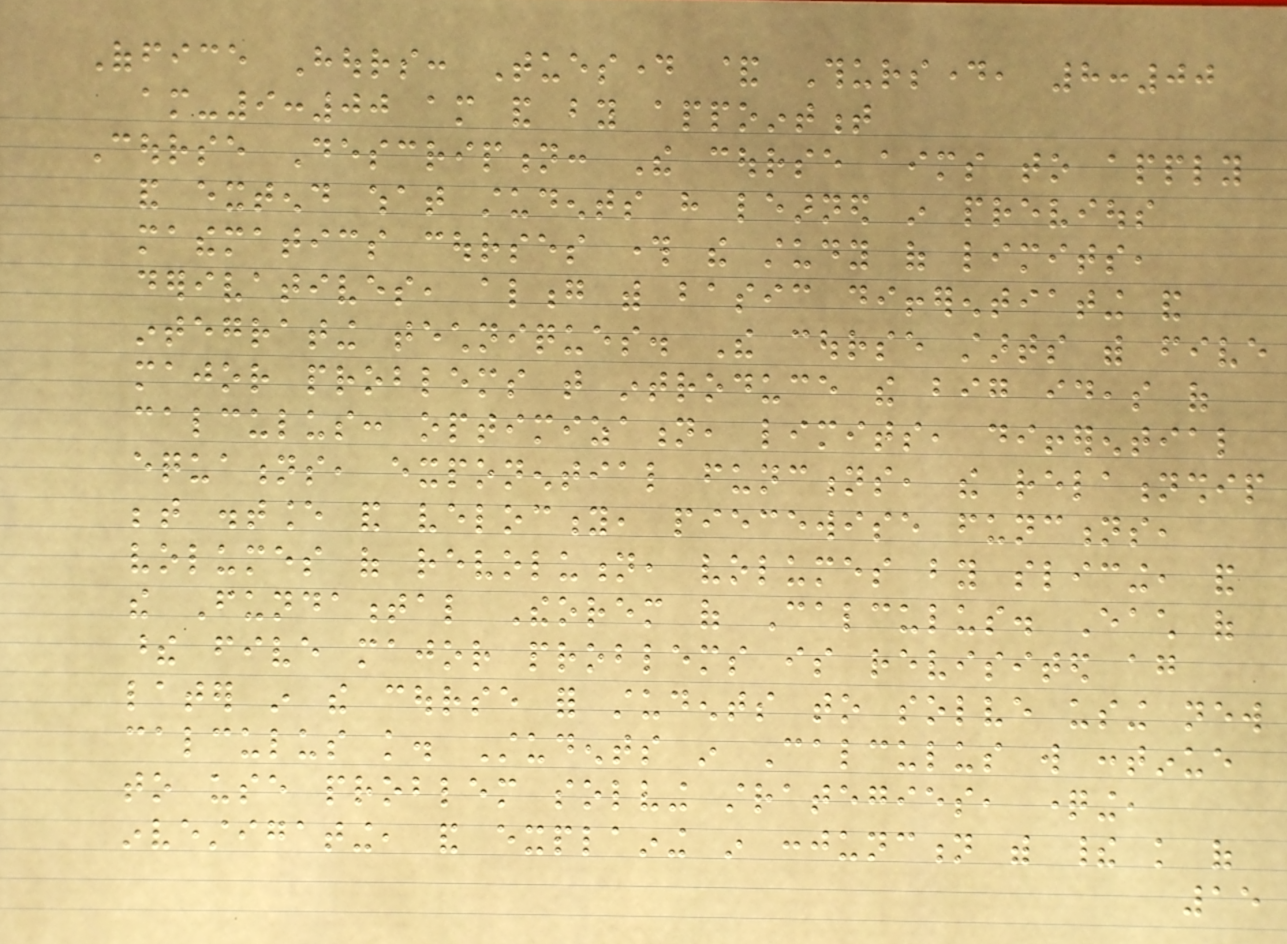Office Hours: Tuesday & Thursday, 8:00
am-9:00 am and by appointment
Course Description: The course aims to apply
and extend what students have learned in previous
mathematics courses through the study of limits,
derivatives, along with basic differentiating and
integrating techniques. The course starts with five
major problems that introduce the big ideas of
calculus: optimization, limits, differential
equations, exponential functions, the relationship
between distance and velocity, piecewise functions,
volumes of revolution, volumes by slicing, and
the Fundamental Theorem of Calculus. Each of
these five major problems is revisited again
later in the course for students to solve using new
calculus knowledge. Students in Calculus will continue
to use problem solving strategies, questioning,
investigating, and explaining in conjunction with their knowledge of
15
